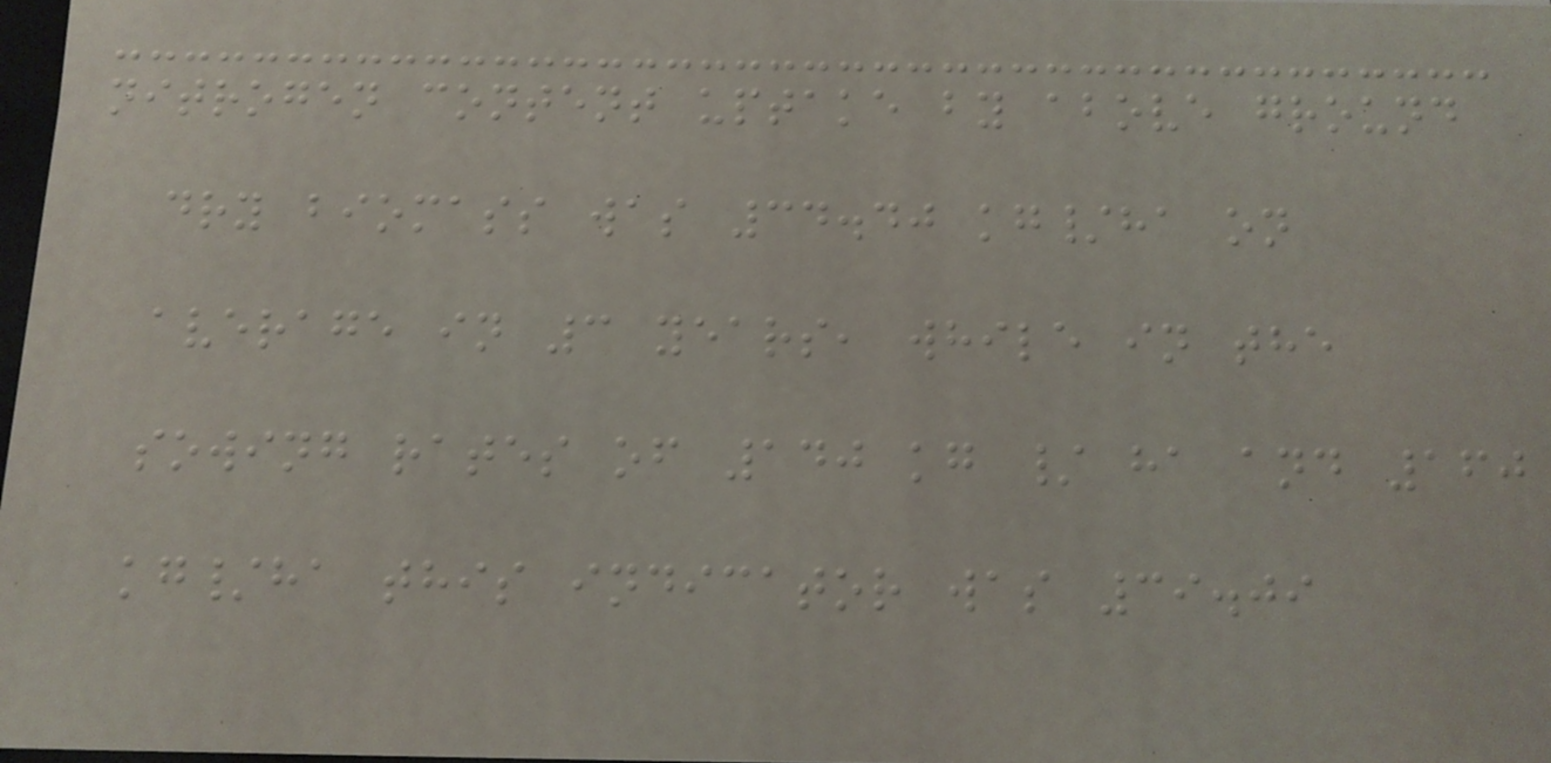nitrogen content uptake by above ground
dry biomass was 34.40 kg/ha on
average in 3 years, while in the
sowing rates of 140 kg / ha and 160
kg/ha this indicator was 39.09
